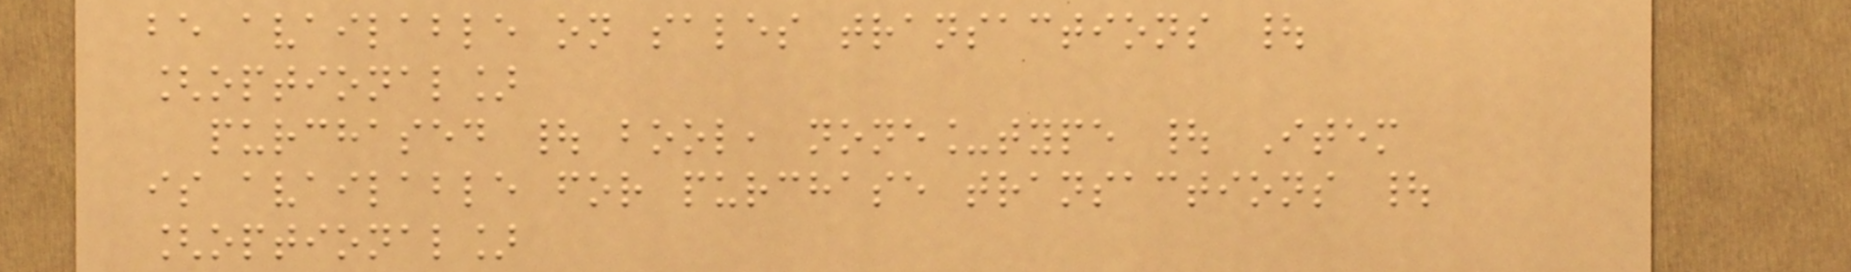be available on sales transactions |
[optional]
purchased | bool, none_type | Item
is available for purchase transactions |
[optional]
